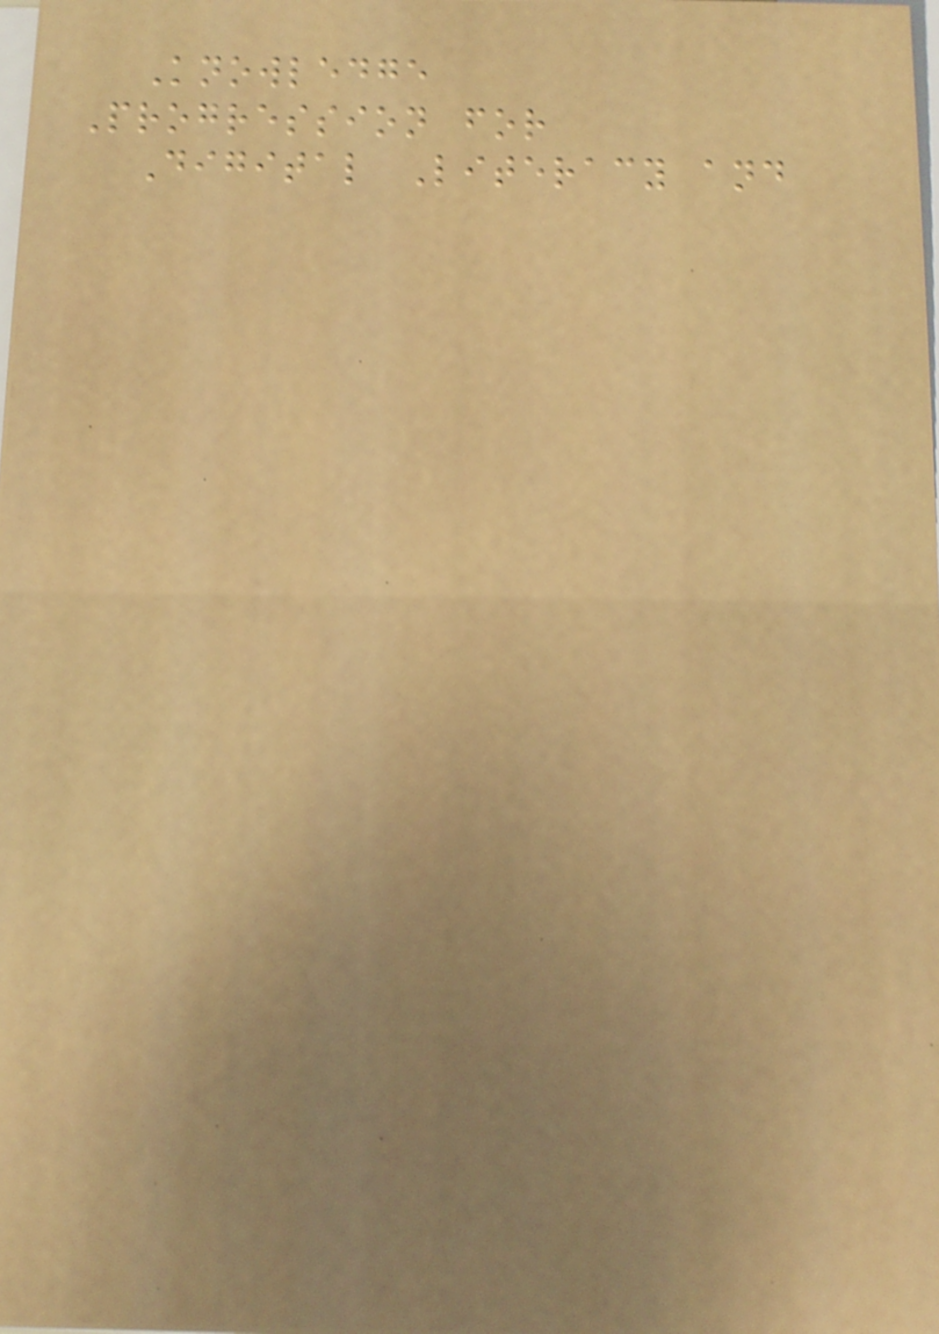Knowledge
Progression for
Digital Literacy and
